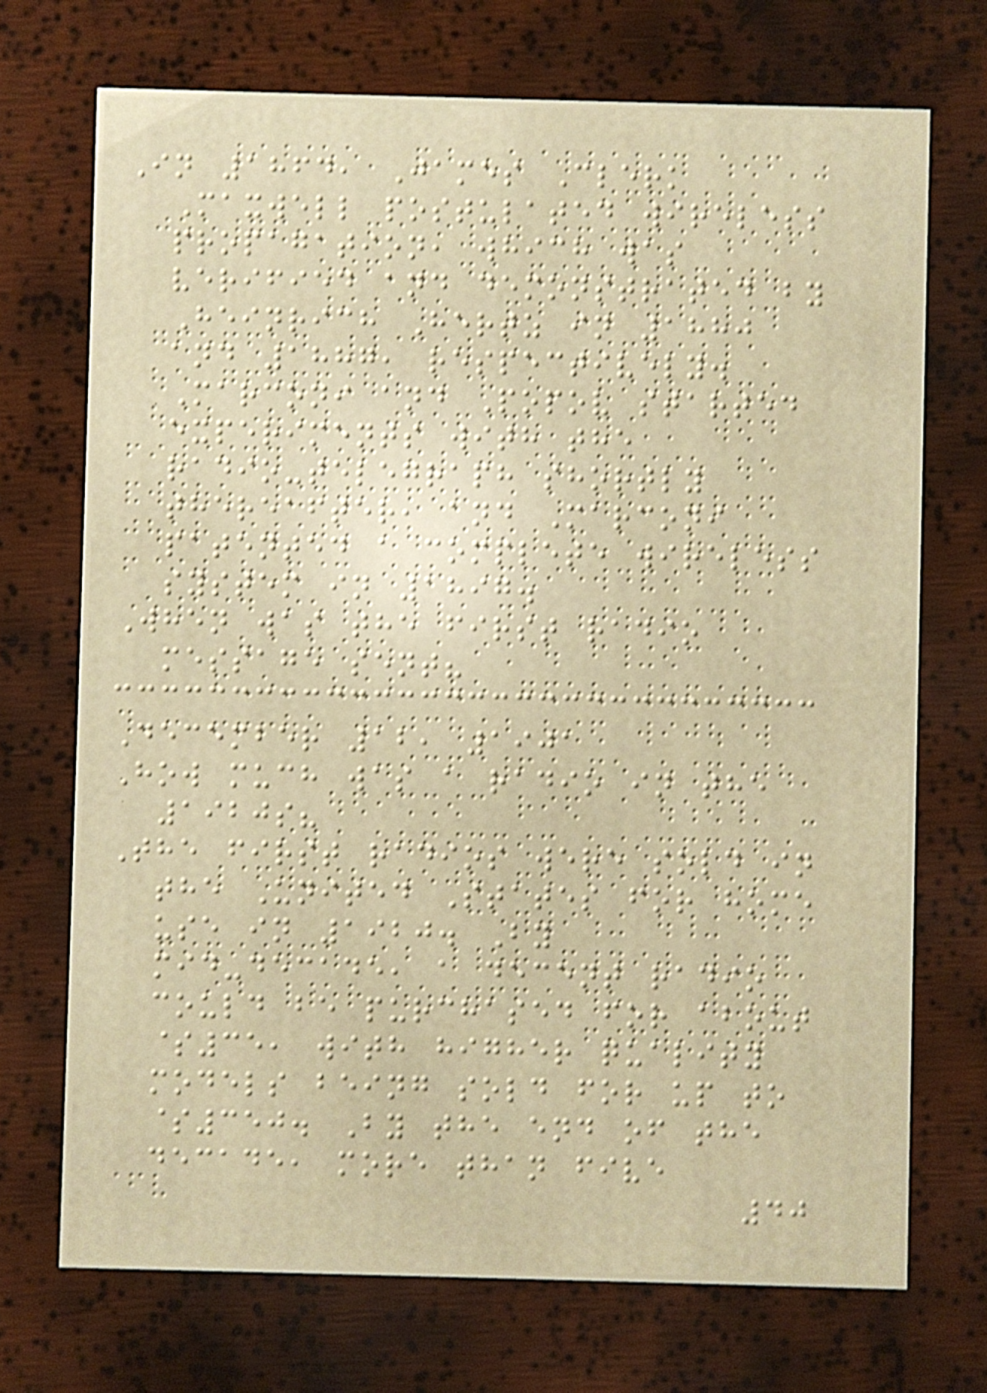In 1864, James Clerk
Maxwell postulated wireless
propagation, which was
verified and demonstrated by
Heinrich Hertz in 1880
and 1887, respectively.
Marconi and Popov started
experiments with the
radio-telegraph shortly
thereafter, and Marconi
patented a complete wireless
system in 1897.
When was the first radio
message sent?
December 12, 1901
How much was a radio in the
1920s?
The first radios were sold in
the United States for home
use in 1920. By
mid-decade, a decent radio
could be purchased for about
$35, with higher quality
models being sold for up to
$350. By the end of the
decade, more than five
40
